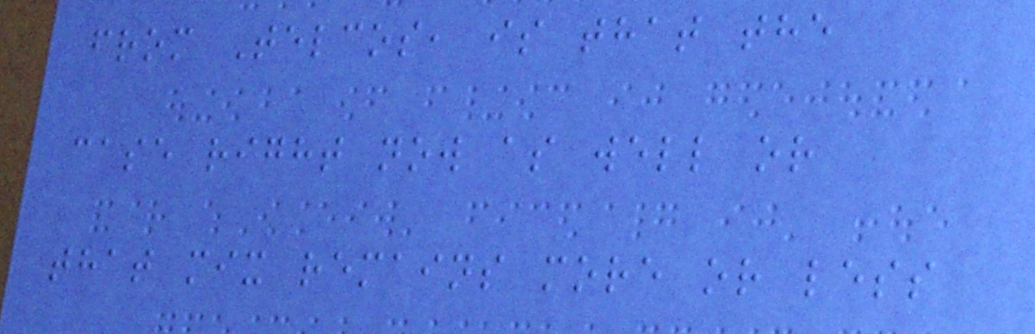from Telcos, is that the
case right now as well or
that mix remains more or less
